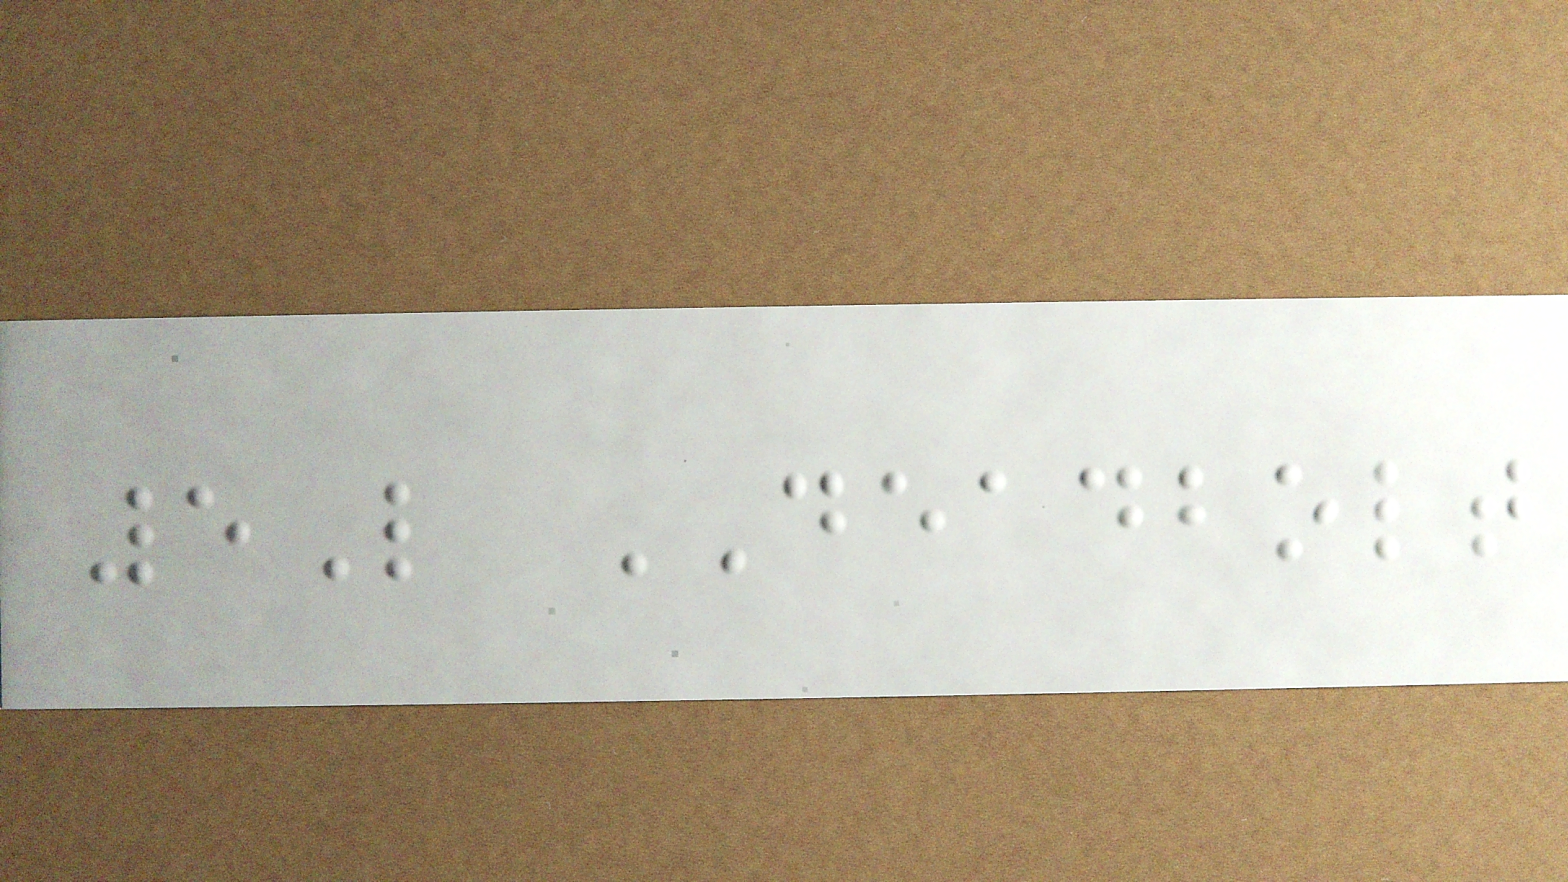5L DEADBOLT
